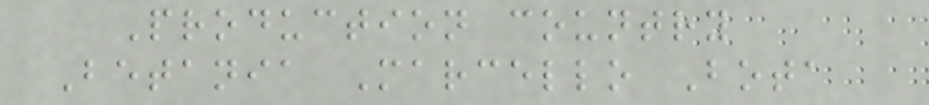Production country
Betania Marcello Bota
